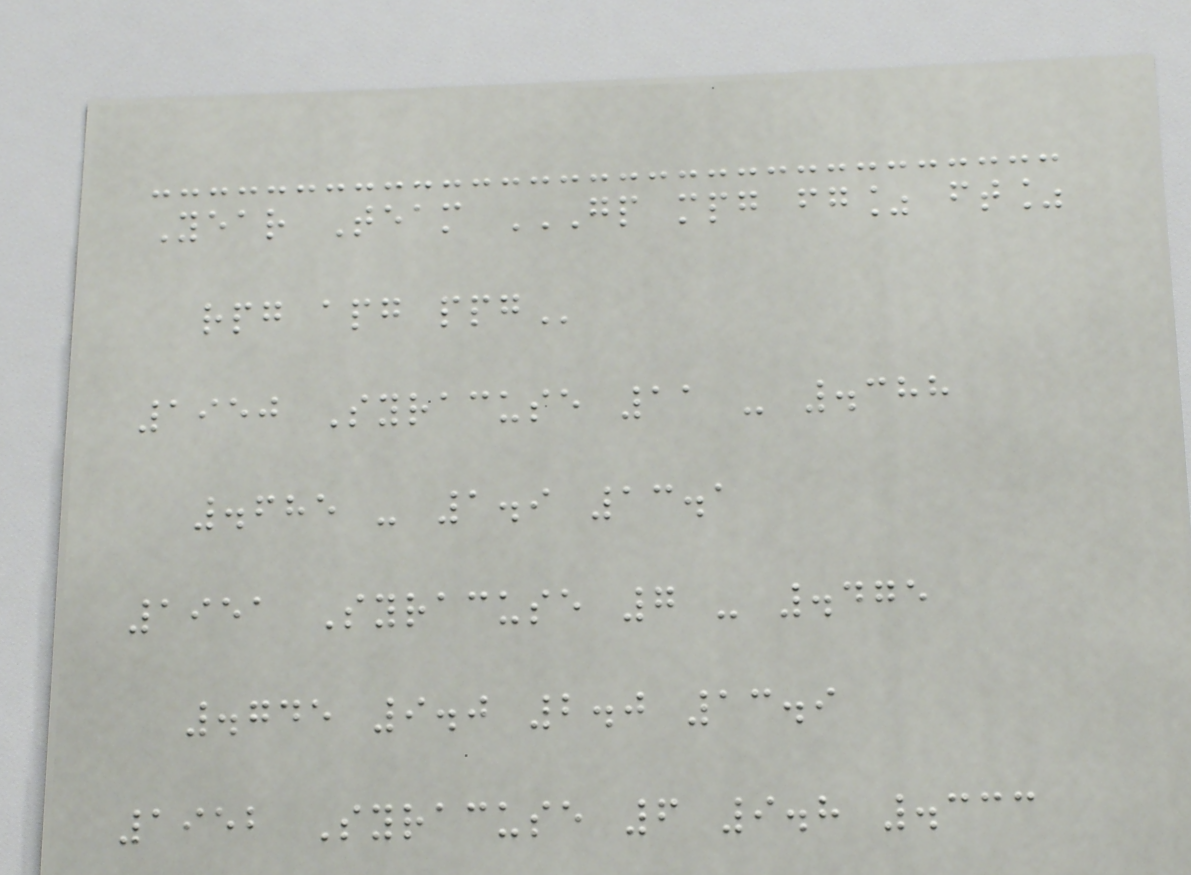Year Team GP MPG FG% FT%
RPG APG PPG
1950 Syracuse 11 - .388
.685 - 1.9 13.1
1951 Syracuse 7 - .475
.745 9.0 2.0 13.9
1952 Syracuse 6 9.8 .333
